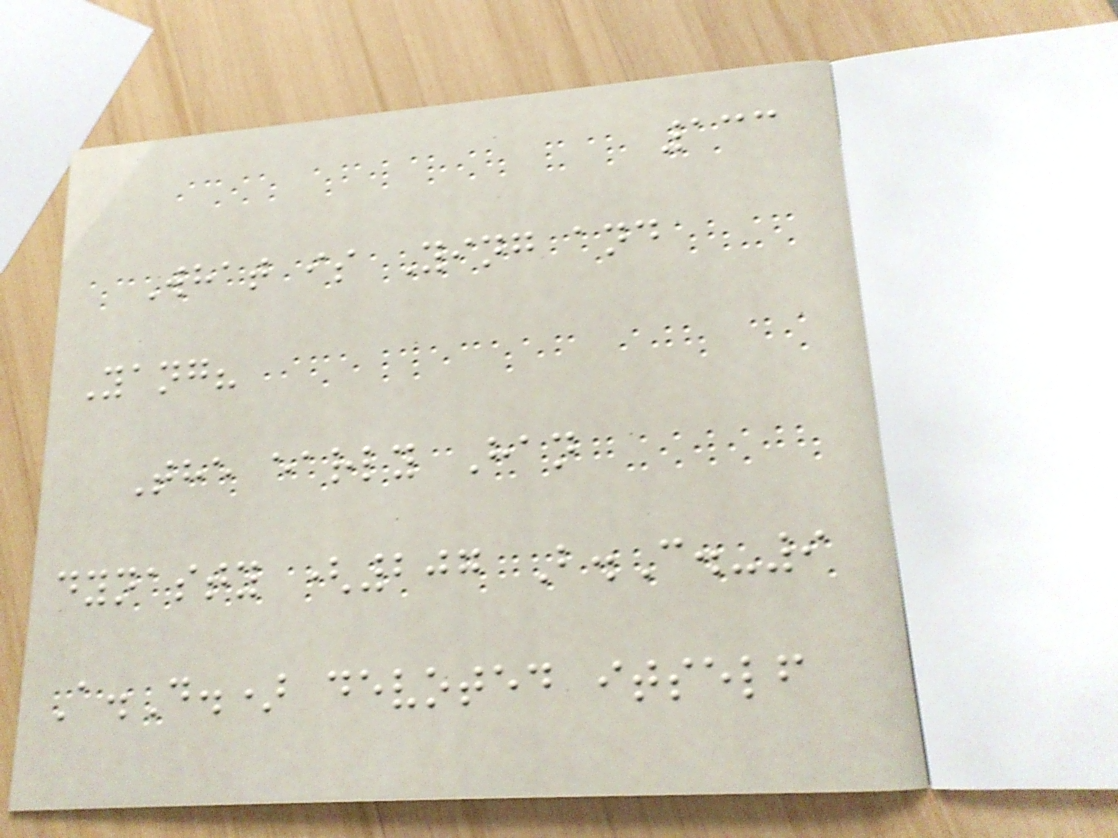133
What is Ying and
Yang?
The early Han
dynasty (207 B.C.-9
A.D.) devoted itself
